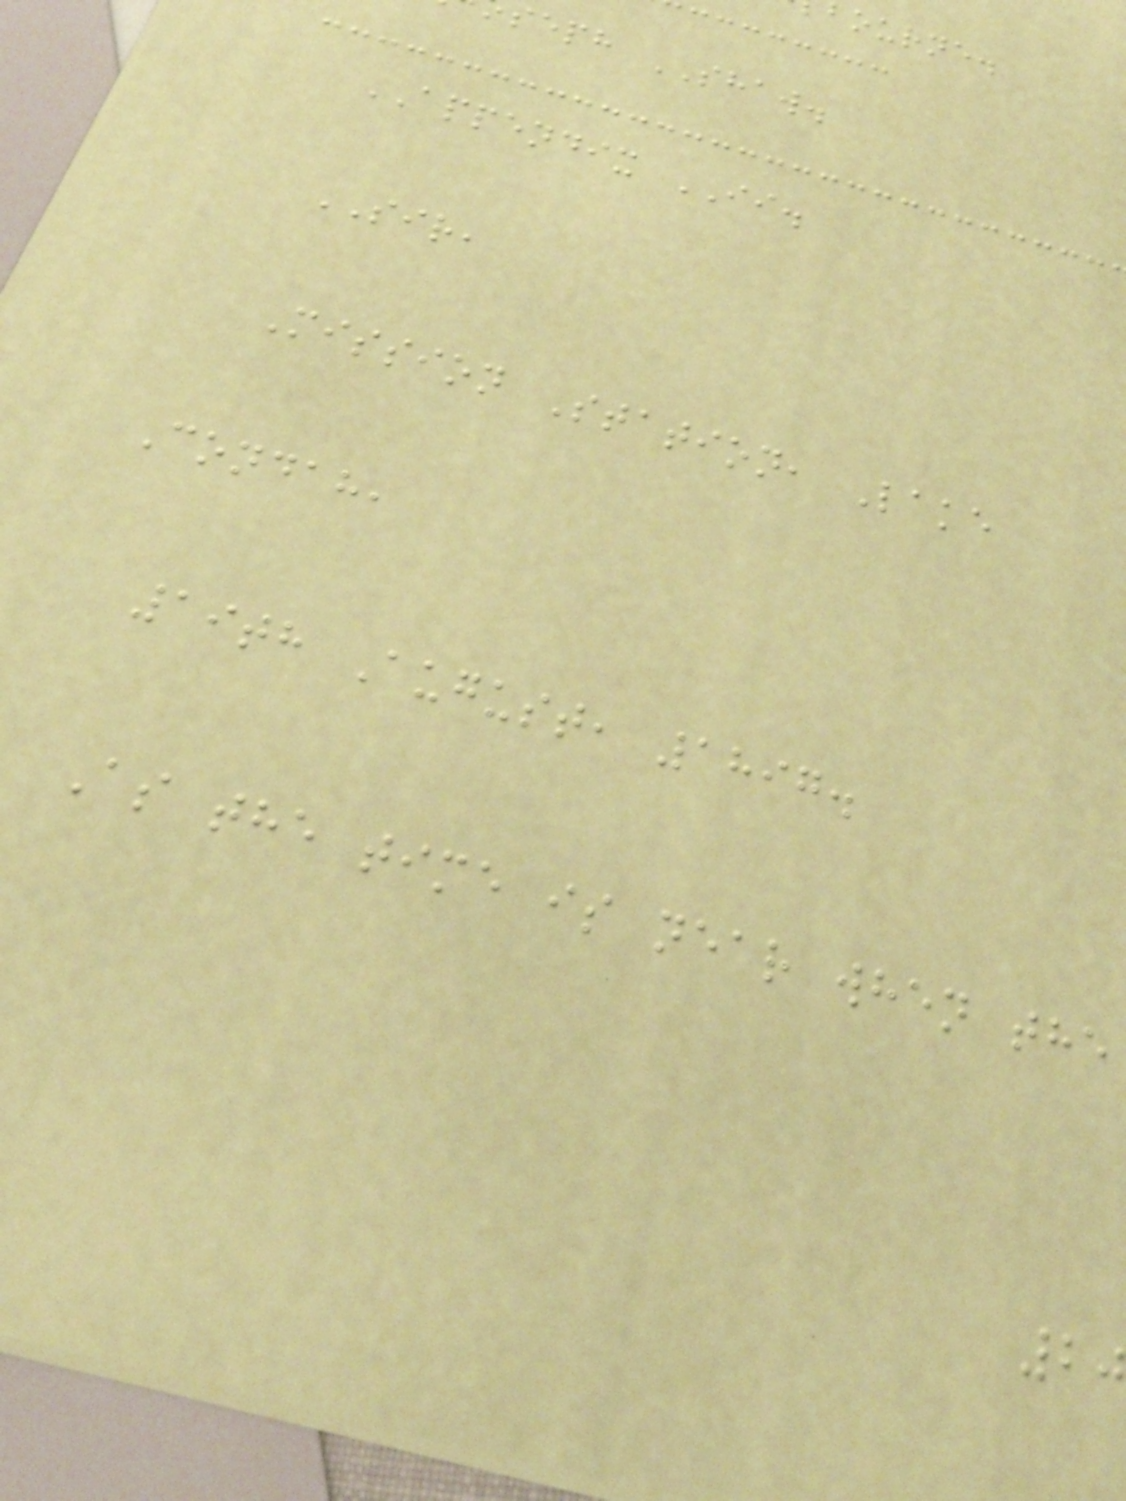bourne.
seph SHAW.
APPENDIX II.
SIR,
Mission Station, Lake
Condah,
19th August, 1897.
As the time is near when the
